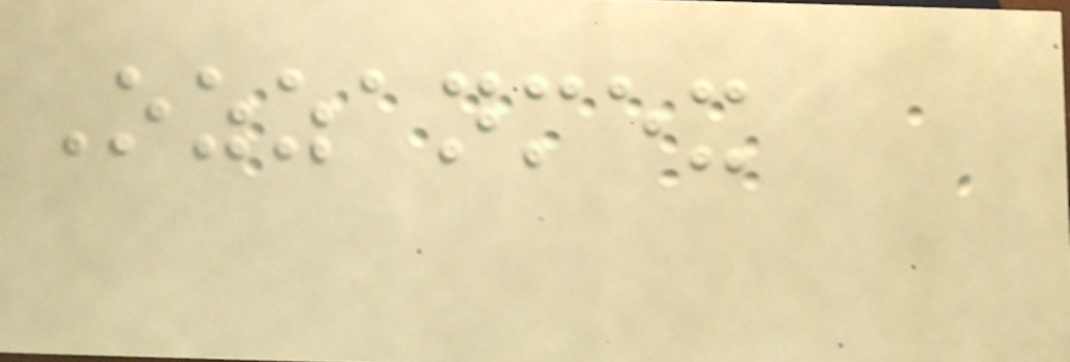Ozzanmex
